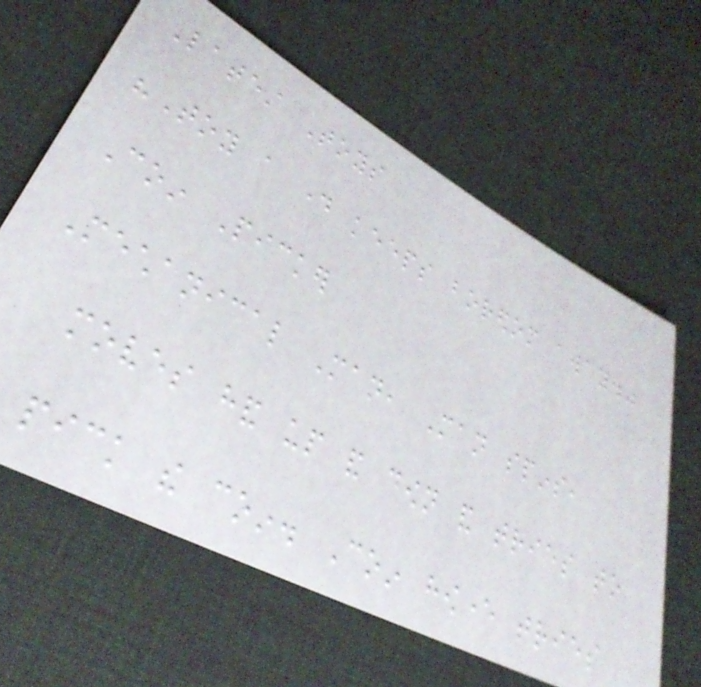Latest Toys
"Toy a day keeps boredom away."
Coin Picker
Mechanical Man, Man spins,
moves hand up and down and tries to
pick the coin. Coin however tries
